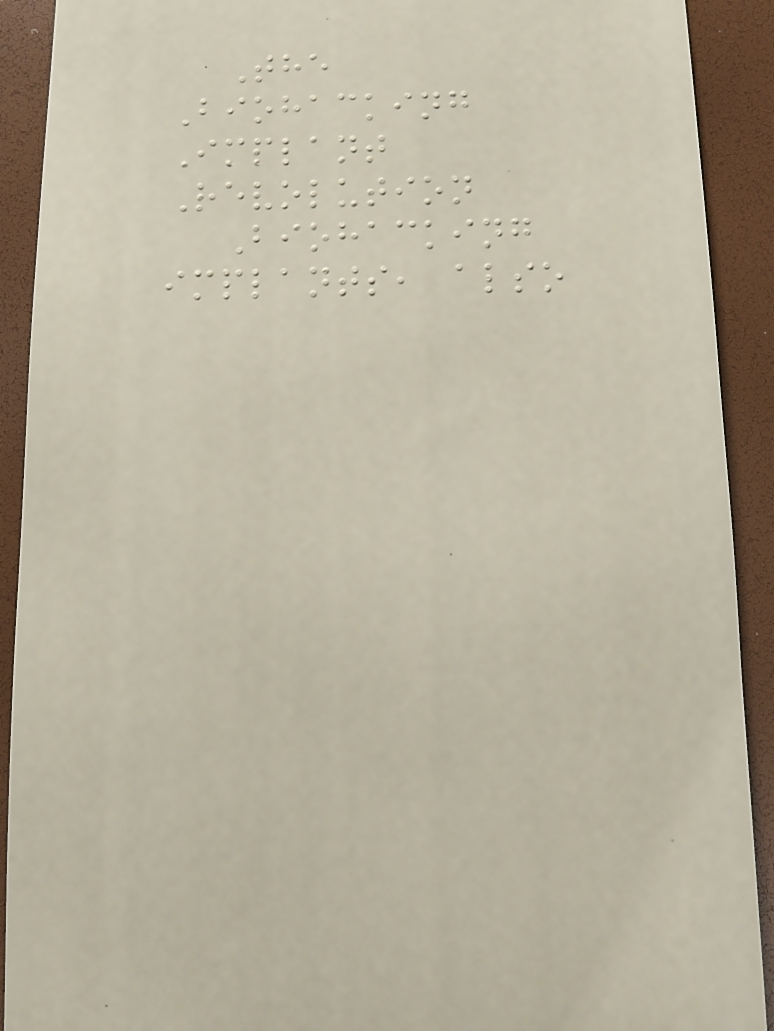The
Biohacking
Implant
Revolution
Biohacking
implants, also
